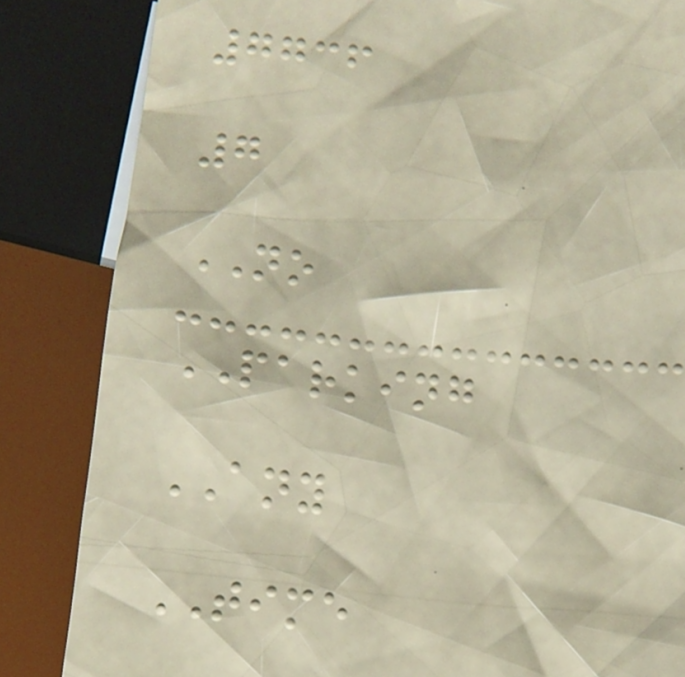7736
7
NO
PARKING
ANY
TIME
